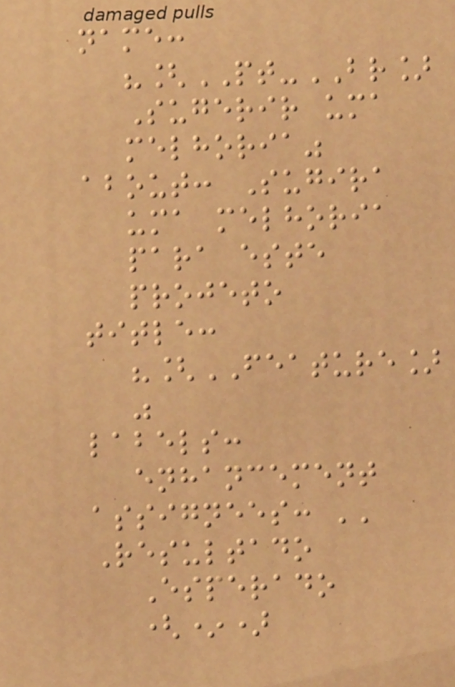name:
"[PT-BR]
Sugerir uma
melhoria"
about: Sugira
uma melhoria
para este
projeto
title:
"[FEATURE]
"
labels:
enhancement
assignees: ''
Resultado
Esperado
(*)
